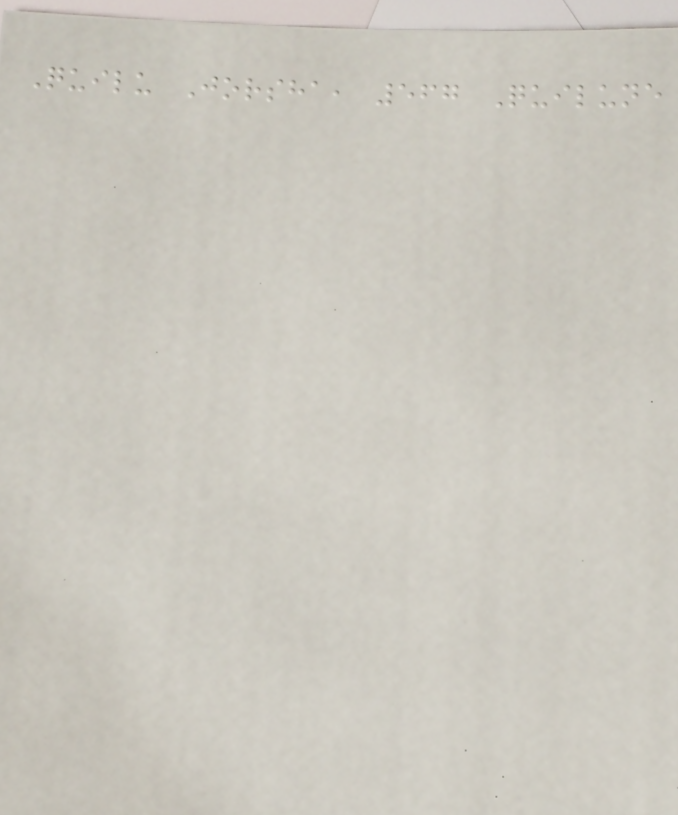Quilu Jorsha, 567 Quilune
